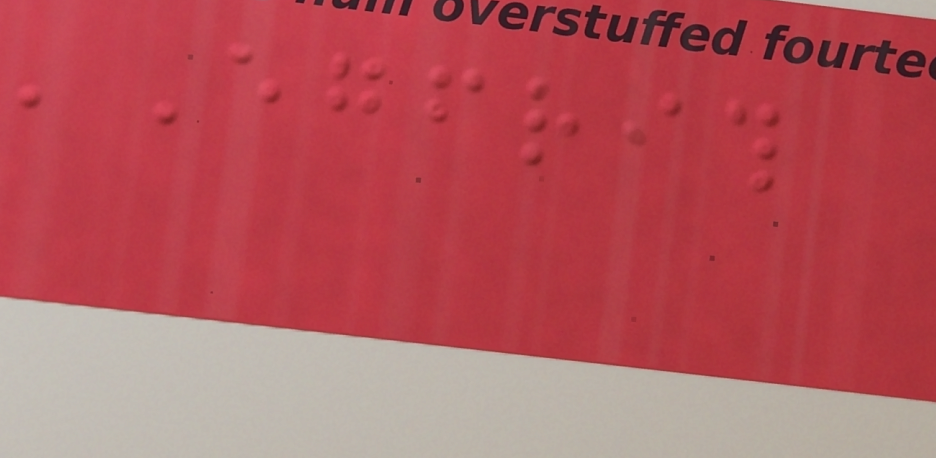'Egfrith
